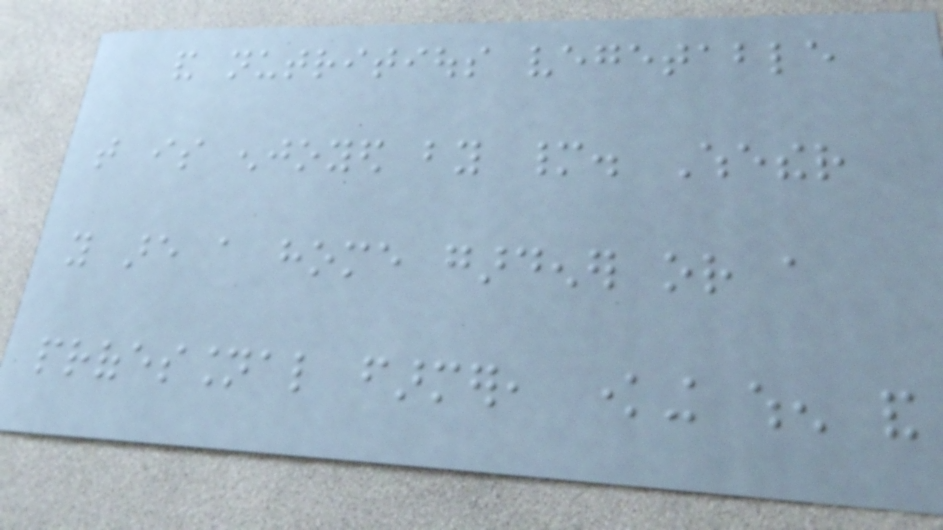and nutritious vegetable
that is enjoyed by many. Whether
you are a home gardener or a
professional farmer, knowing when and
